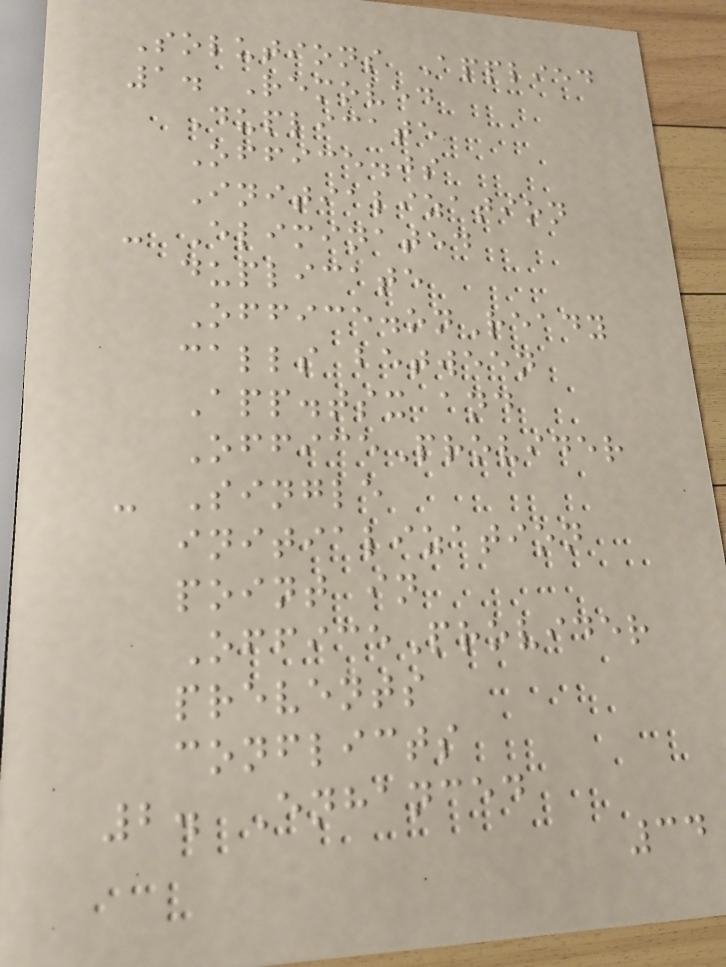Solutions Applied
1. Removed
Duplicate
Office.js
Initialization
- Eliminated
duplicate
Office.onReady
calls between
App.tsx and
OfficeProvider
- Single
initialization
point in
OfficeProvider
prevents
conflicts
2. Enhanced
34
